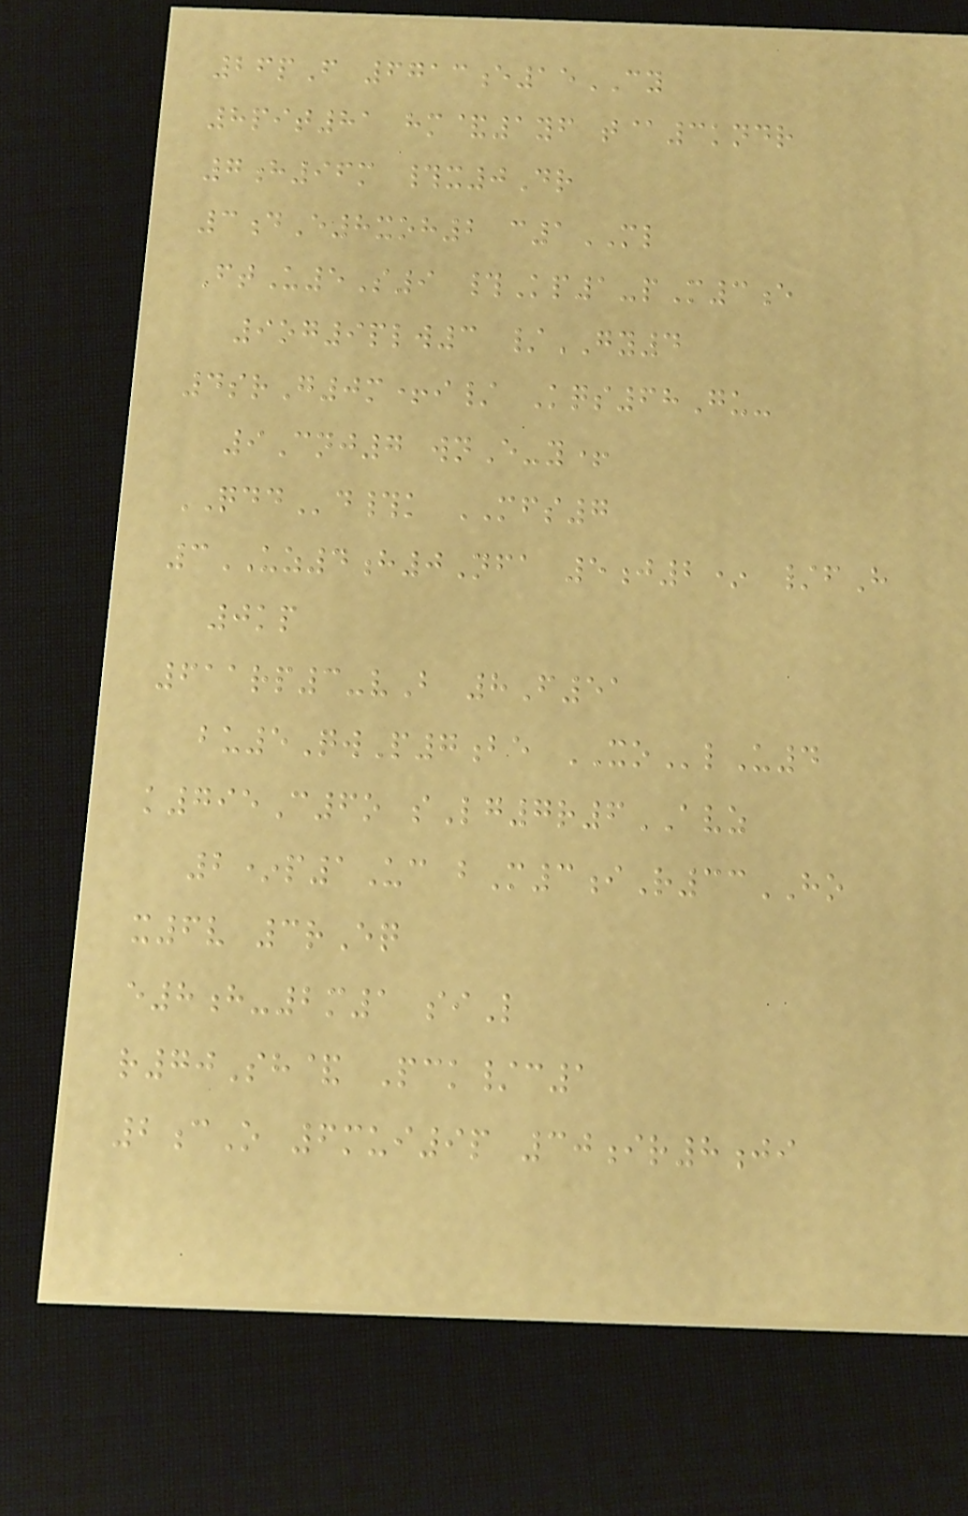26pF 6713e15CY
8pit81 hm&1yf t@3kndr
7h96m #x0Dr
3dE8xoh2 c1ML
FtU5S9 #Kp1-pM3e
9og9plw3 /GY4
4srG0m+i/ Kqs68Gu-
9Cnj7 wnE-y+
QDDd#k MFS7
3UZ4h0Nfa 5j2* /fH
0kp
611rp3-vB 8F51
bu5QwP7be XOlU4
k795C6o sLg7r6AVZ
2*p1Uc bM3iR33HO
x6v 3rEq
e8h-2m1 siL
r70Sh& Pck/c1
2cO 6mui9p 30ir8ji
